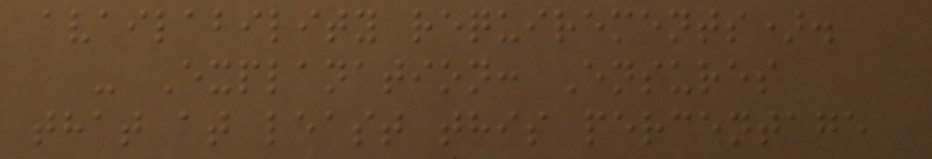availability requirements).
- Explanation: Ensures
that at least this percentage
